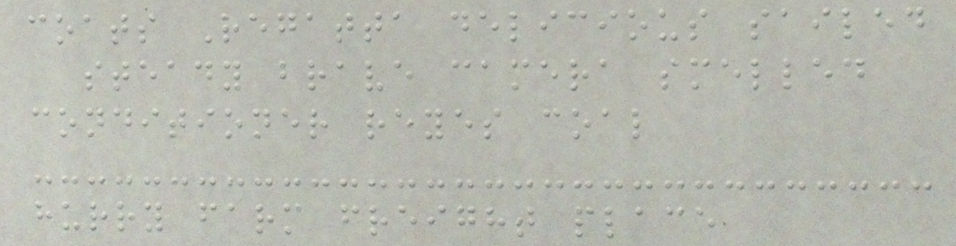coats Regatta delicious sailed
steady brave camera smelled
conditioner reyes coal
hurry farm freight place
